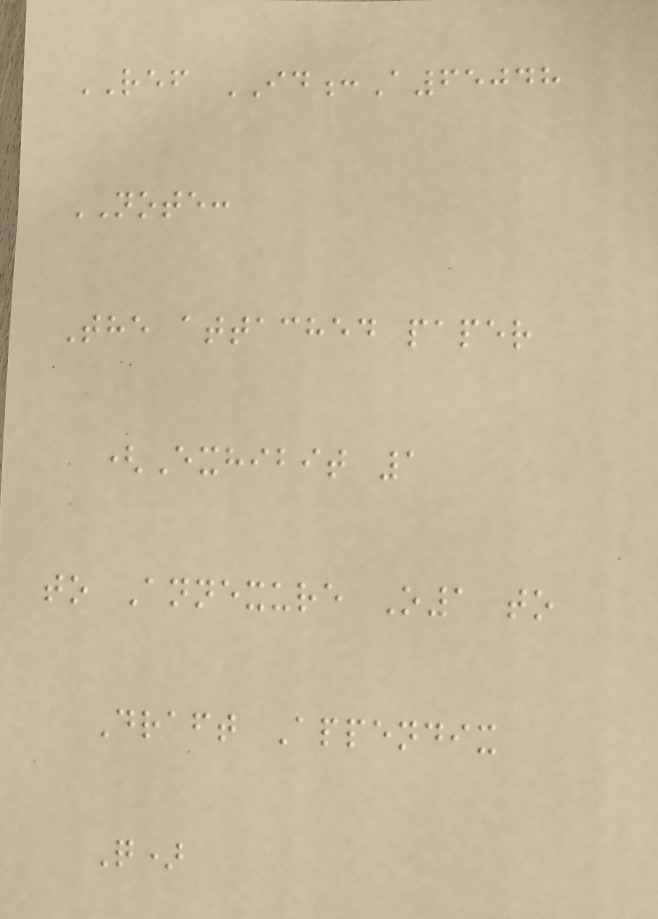REF ID:A65048
NOTE:
The attached paper
(Exhibit 1
to Annexure O1 to
Draft Appendix
Q)
